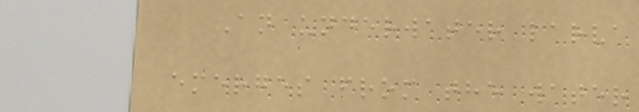An underwater larva
emerges from the water
